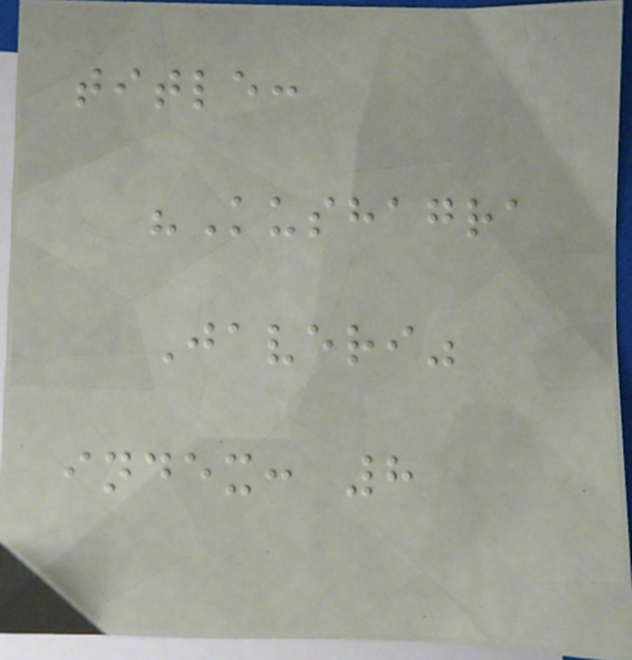title:
"Kushagra
Javeri"
index: 8
